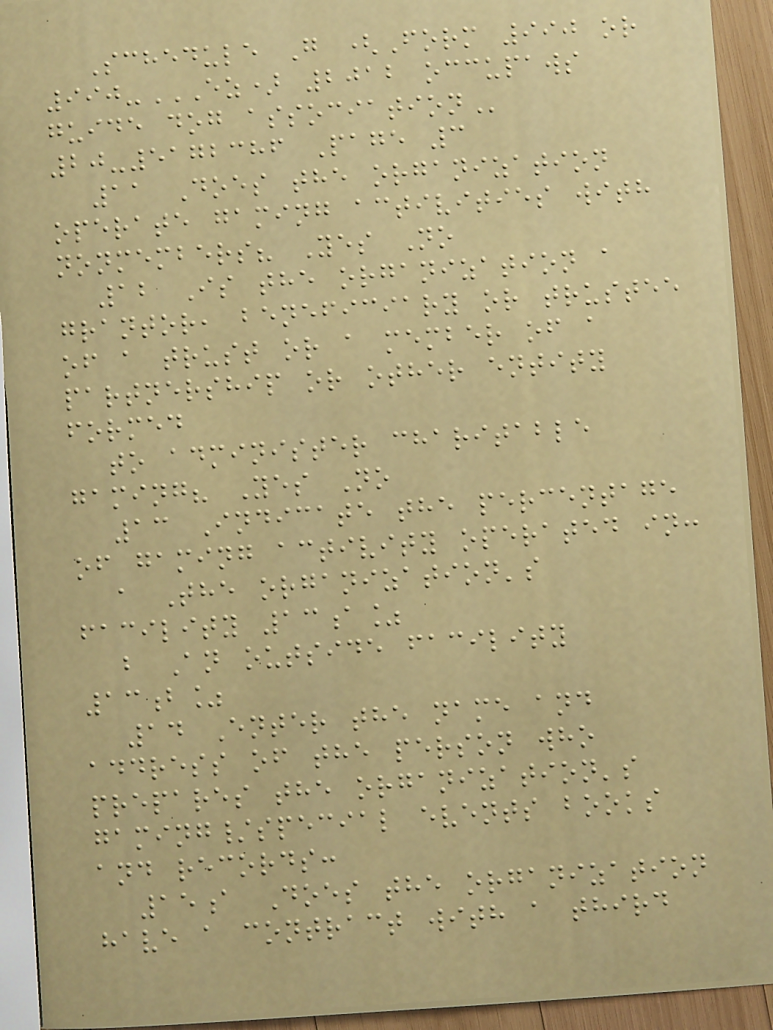Schedule G (Form 990 or
990-EZ) 2012 OCCUPAWS
GUIDE DOG ASSOCIATION
20-5172386 Page 3
11 Does the organization
operate gaming activities with
nonmembers? Yes No
12 Is the organization a
grantor, beneficiary or trustee
of a trust or a member of a
partnership or other entity
formed
to administer charitable
gaming? Yes No
13 Indicate the percentage
of gaming activity operated in:
a The organization's
facility 13a%
b An outside facility
13b%
14 Enter the name and
address of the person who
prepares the organization's
gaming/special events books
and records:
15a Does the organization
have a contract with a third
